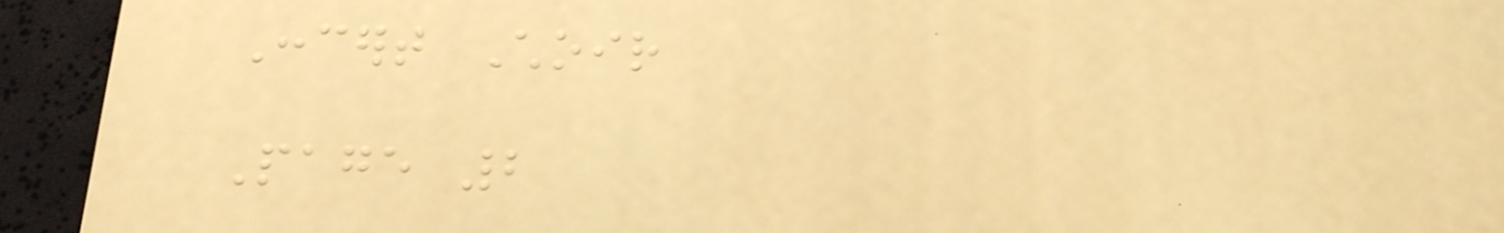Concert Choir
Page 2
